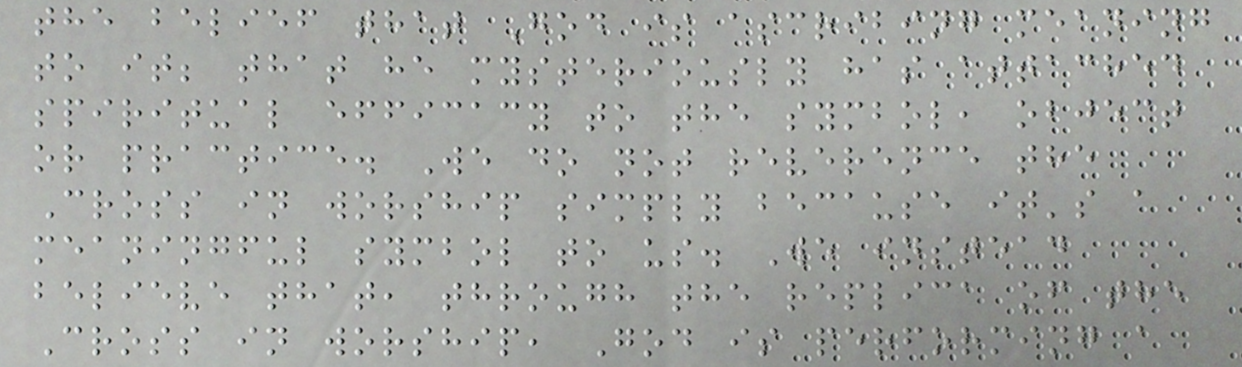the belief that God is ascribing meaning
to it; that he mysteriously has attached
spiritual efficacy to the symbol, object
or practice. We do not reverence the
Cross in worship simply because it's a
meaningful symbol to us. We instead
believe that, through the replica of the
Cross in worship, God is performing a
